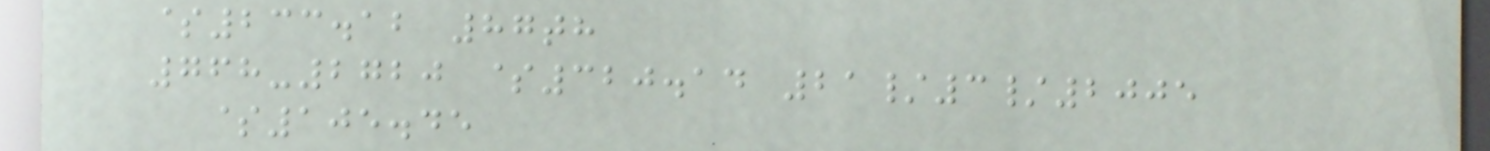$233.12 87th
768-2720 $320.14 21/3/2005
$105.45
